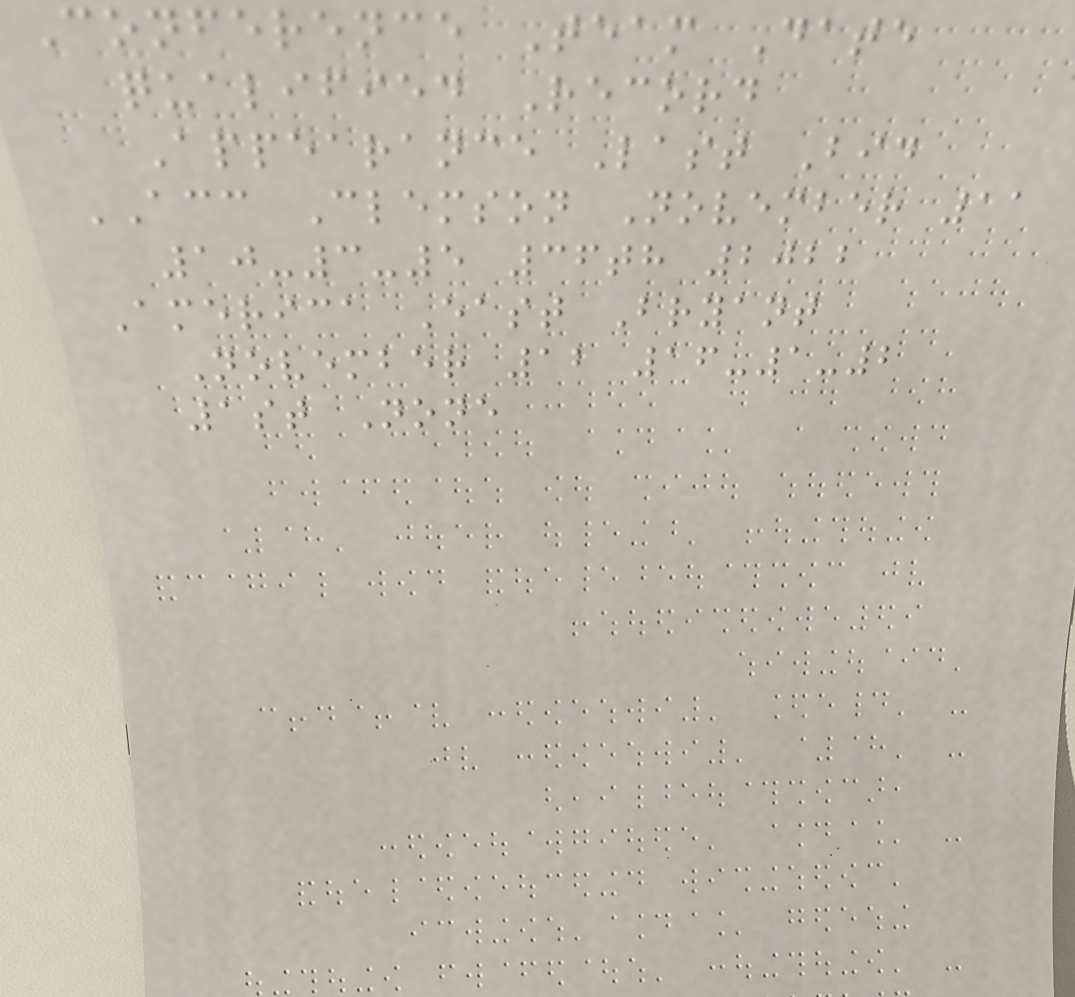Conference Team Date
qualified Record
Appearance Last Bid
ACC Clemson November 11
10-3-5 36th 2022
America East Bryant
November 12 16-1-2
1st None
